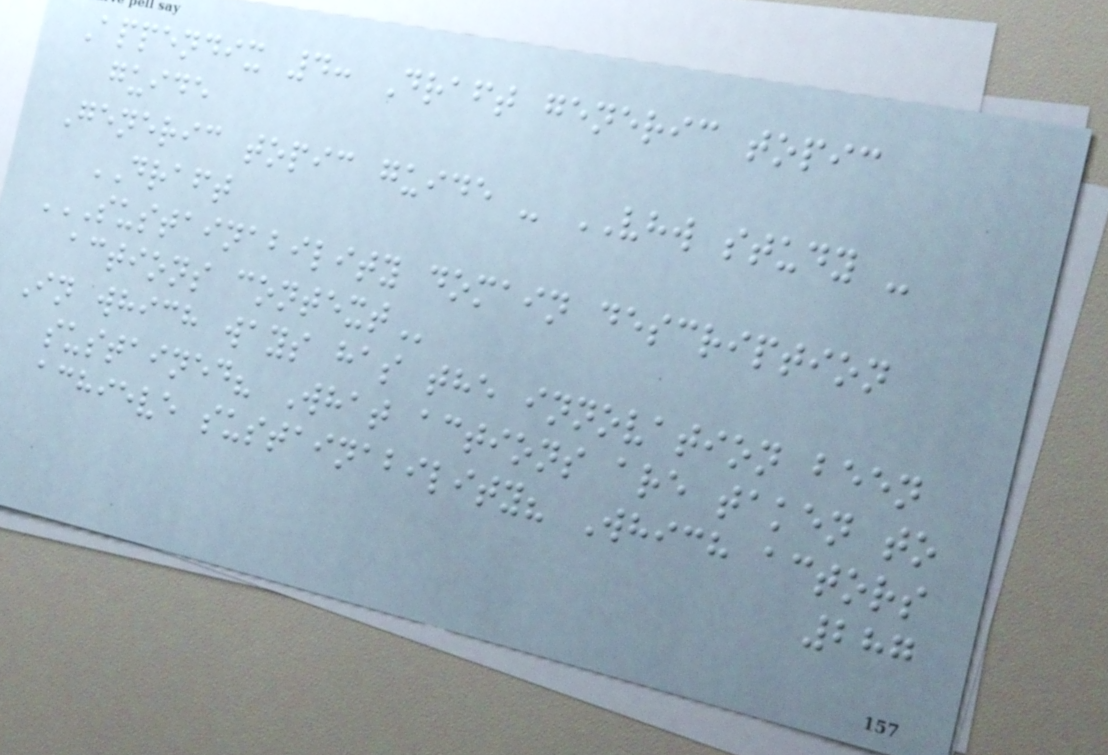Appendix 4: Draft generic topic
guide
Generic topic guide - VHW study -
DRAFT
SUSTAINABILITY DOMAIN DESCRIPTION
ACTIONS CONTEXT
In which ways has the innovation been
sustained? What actions are taken to
achieve sustainability? Which actors
287
